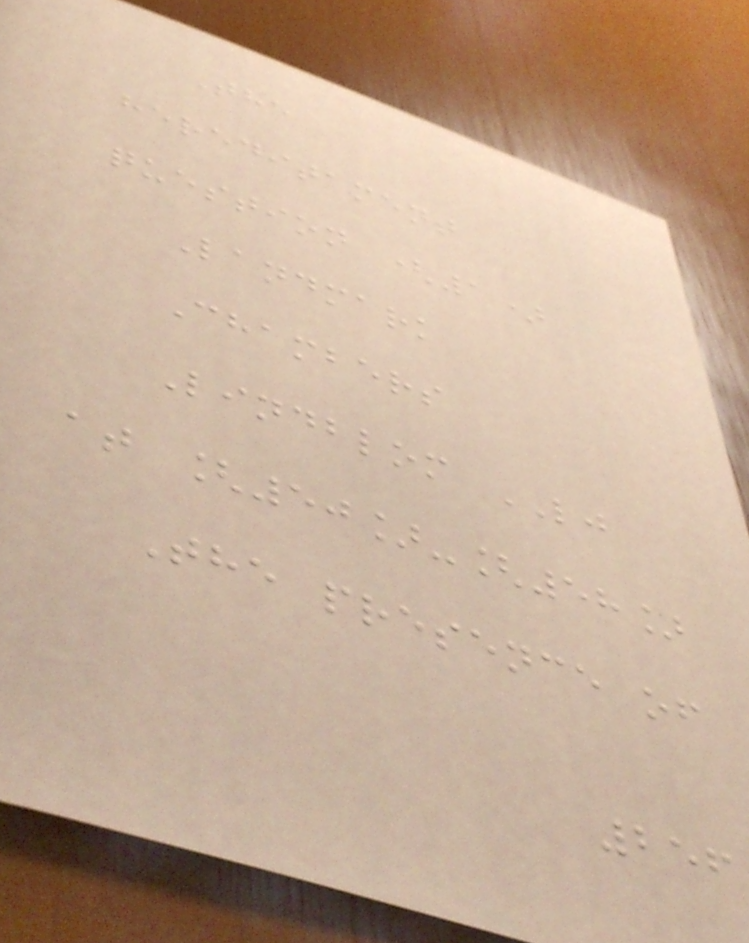The
hereditament
question (1)
Landmark
Chambers
Lindblom LJ
at [50]-[58]
The presence of
256
